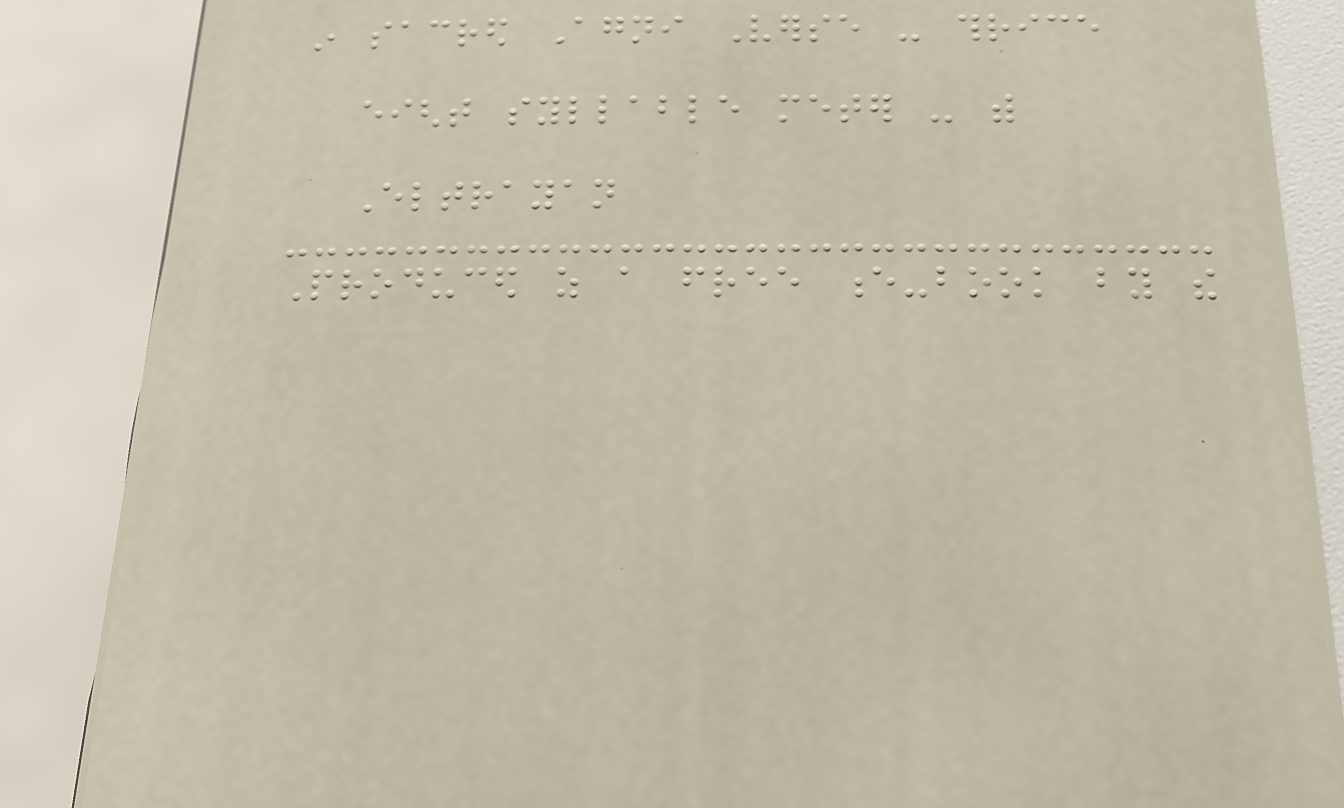in sacred Agni Verse - thrice
eight syllable meter - with
Eltrayan
Produced as a free e-book by the
